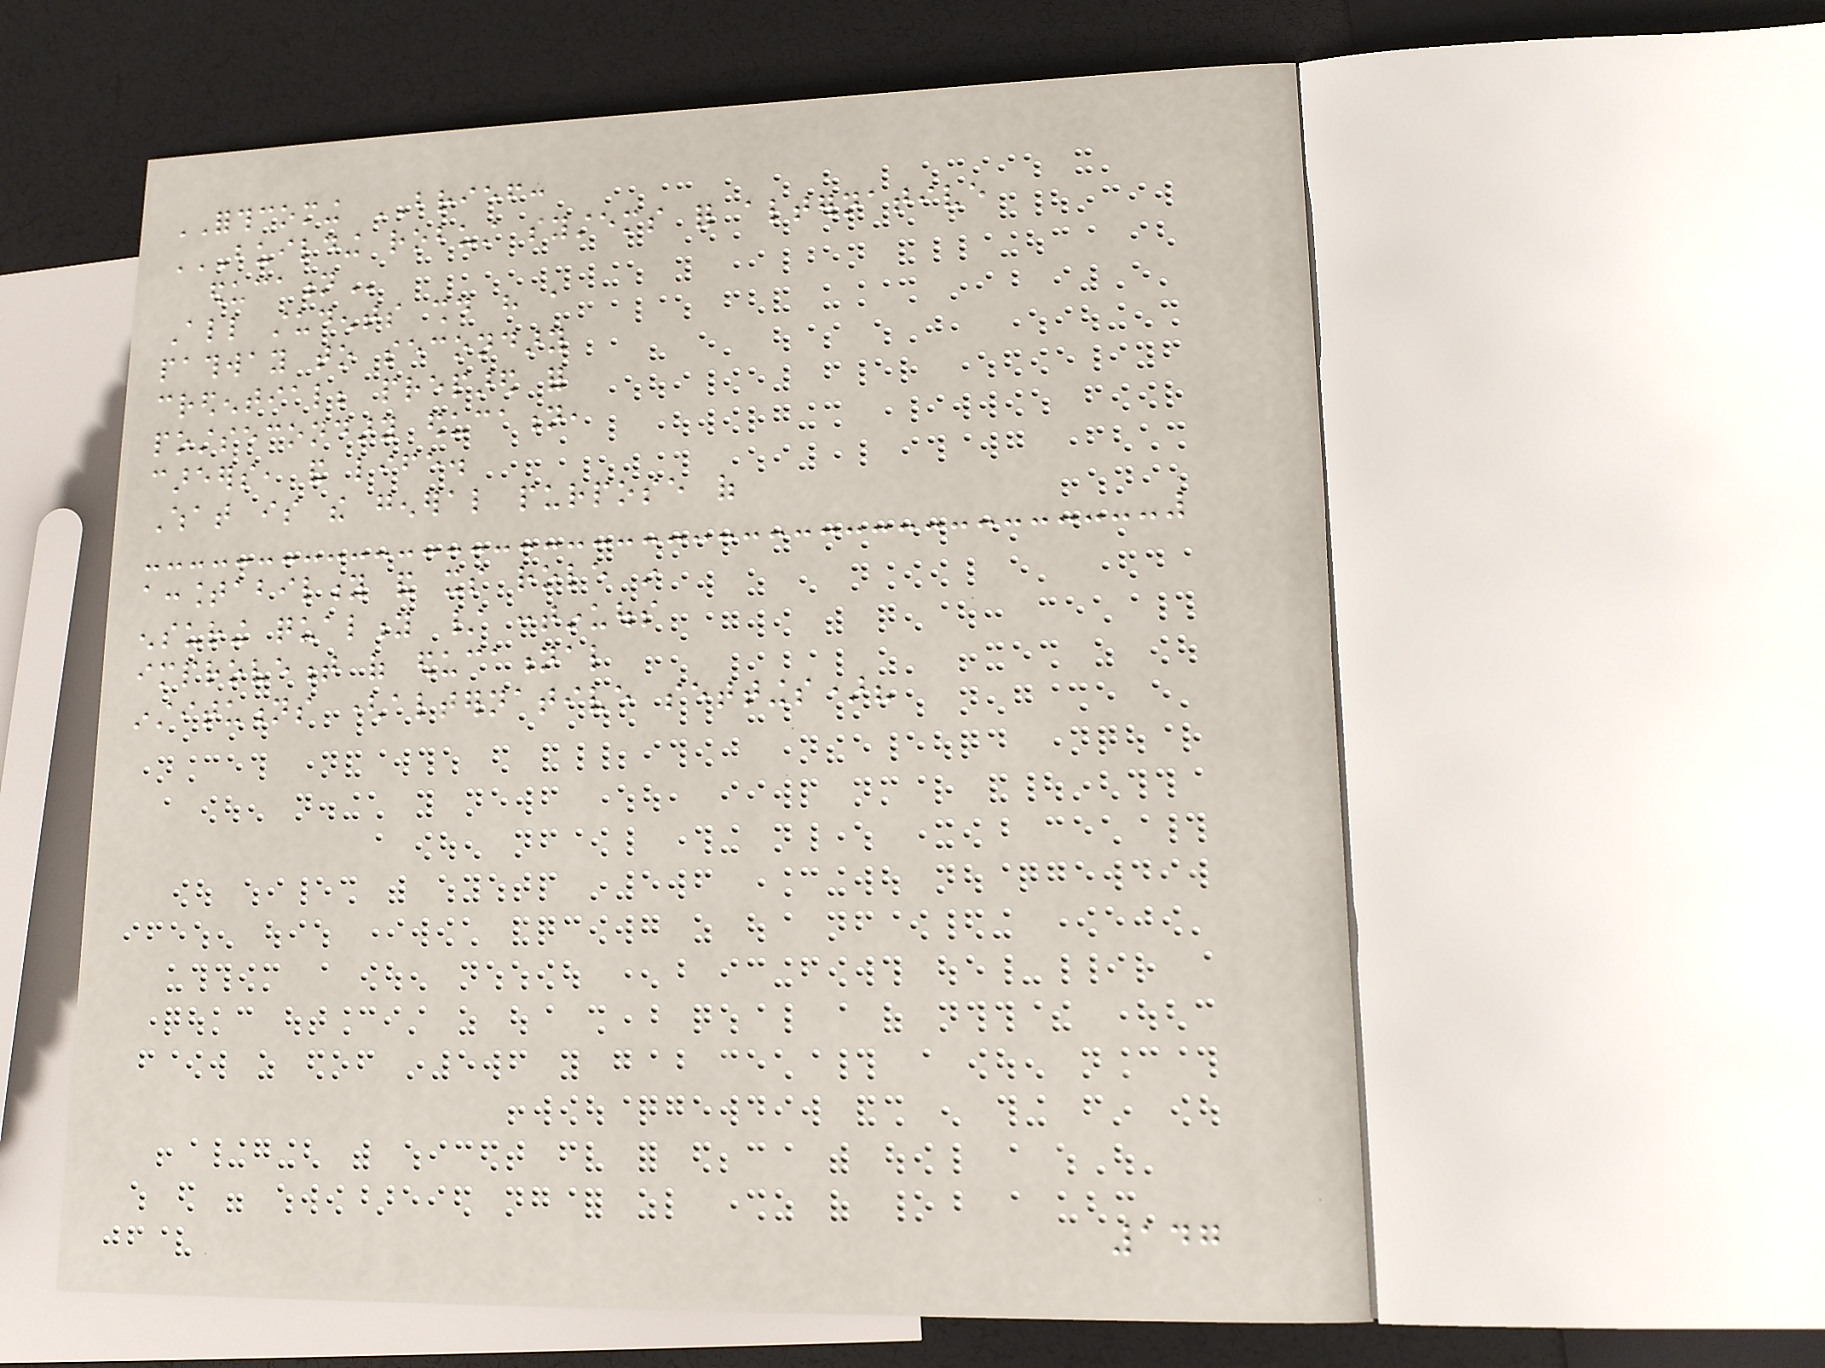FORTHCOMING BRIEF:
BUILDING ROBUST SYSTEMS FOR ALTERNATIVE
EDUCATION
All students should have a
pathway to secondary
credential; prepared for
postsecondary education,
careers, and life.
What is the general purpose of
accountability and its role in
ensuring quality / continuous
improvement of educational
institutions (alternative settings)?
147
